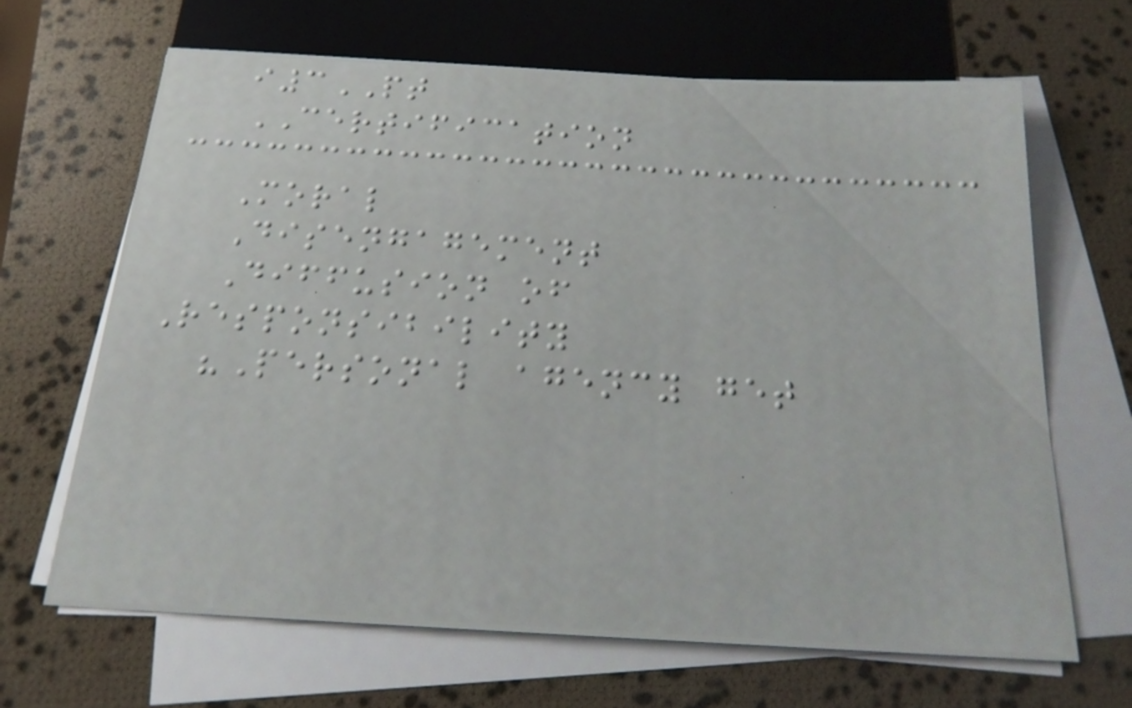i3PT
CERTIFICATION
Moral
Disengagement
Diffusion of
Responsibility
"Personal agency get
